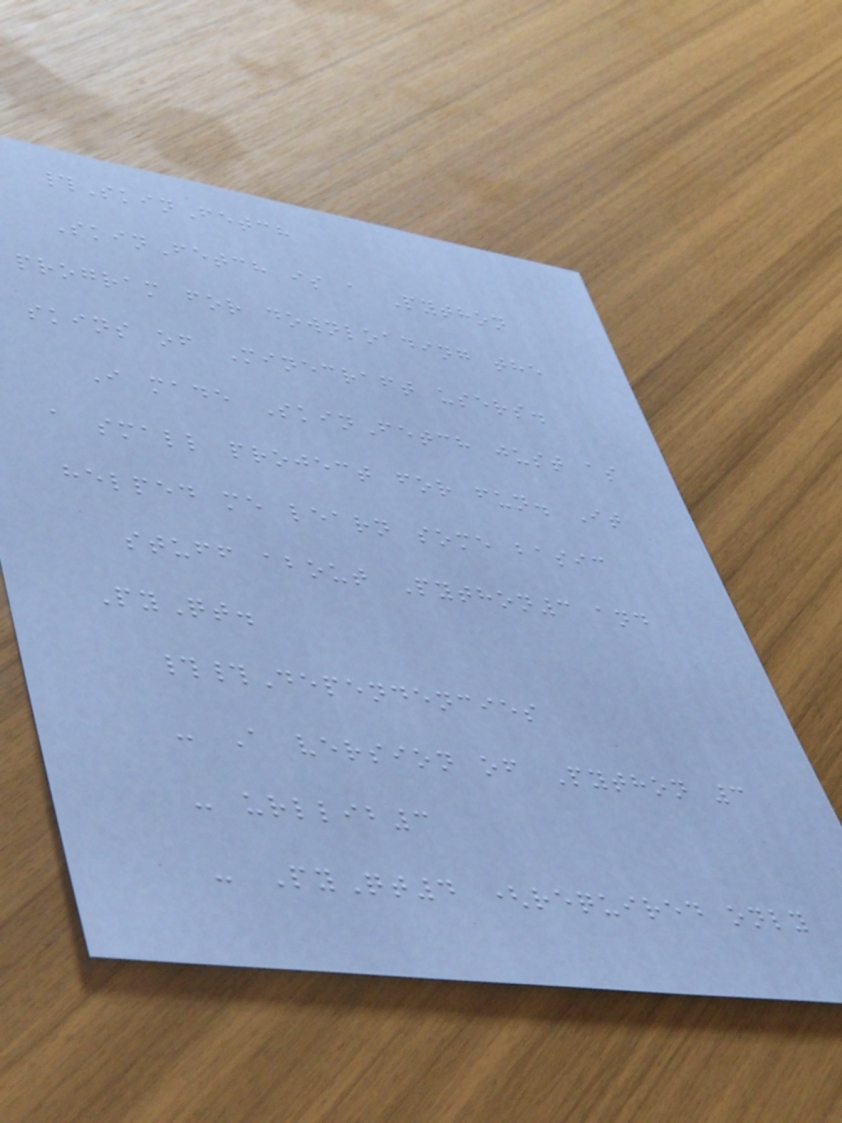#SkinFetch
SkinFetch is a Python
program for downloading the
skins of Minecraft users.
I made SkinFetch just as
a small project for fun. It
helped me learn some basic
stuff about Python3 and
PyQt.
##Dependencies
- A version of Python 3
- urllib3
- PyQt4 (required only
